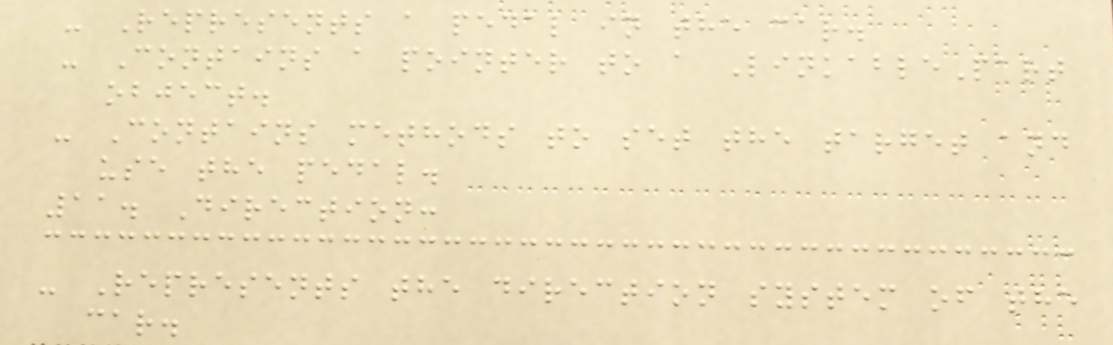- Represents a pedal in the car.
- Contains a pointer to a LinkablePart
object.
- Contains methods to set the target and
use the pedal.
11. Direction:
- Represents the direction system of the
car.
